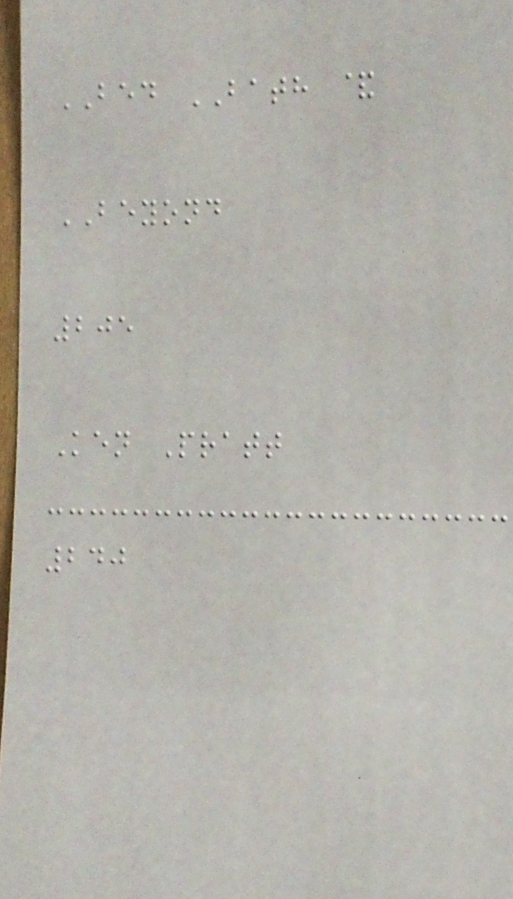BED BATH &
BEYOND
205
Ken Pratt
240
